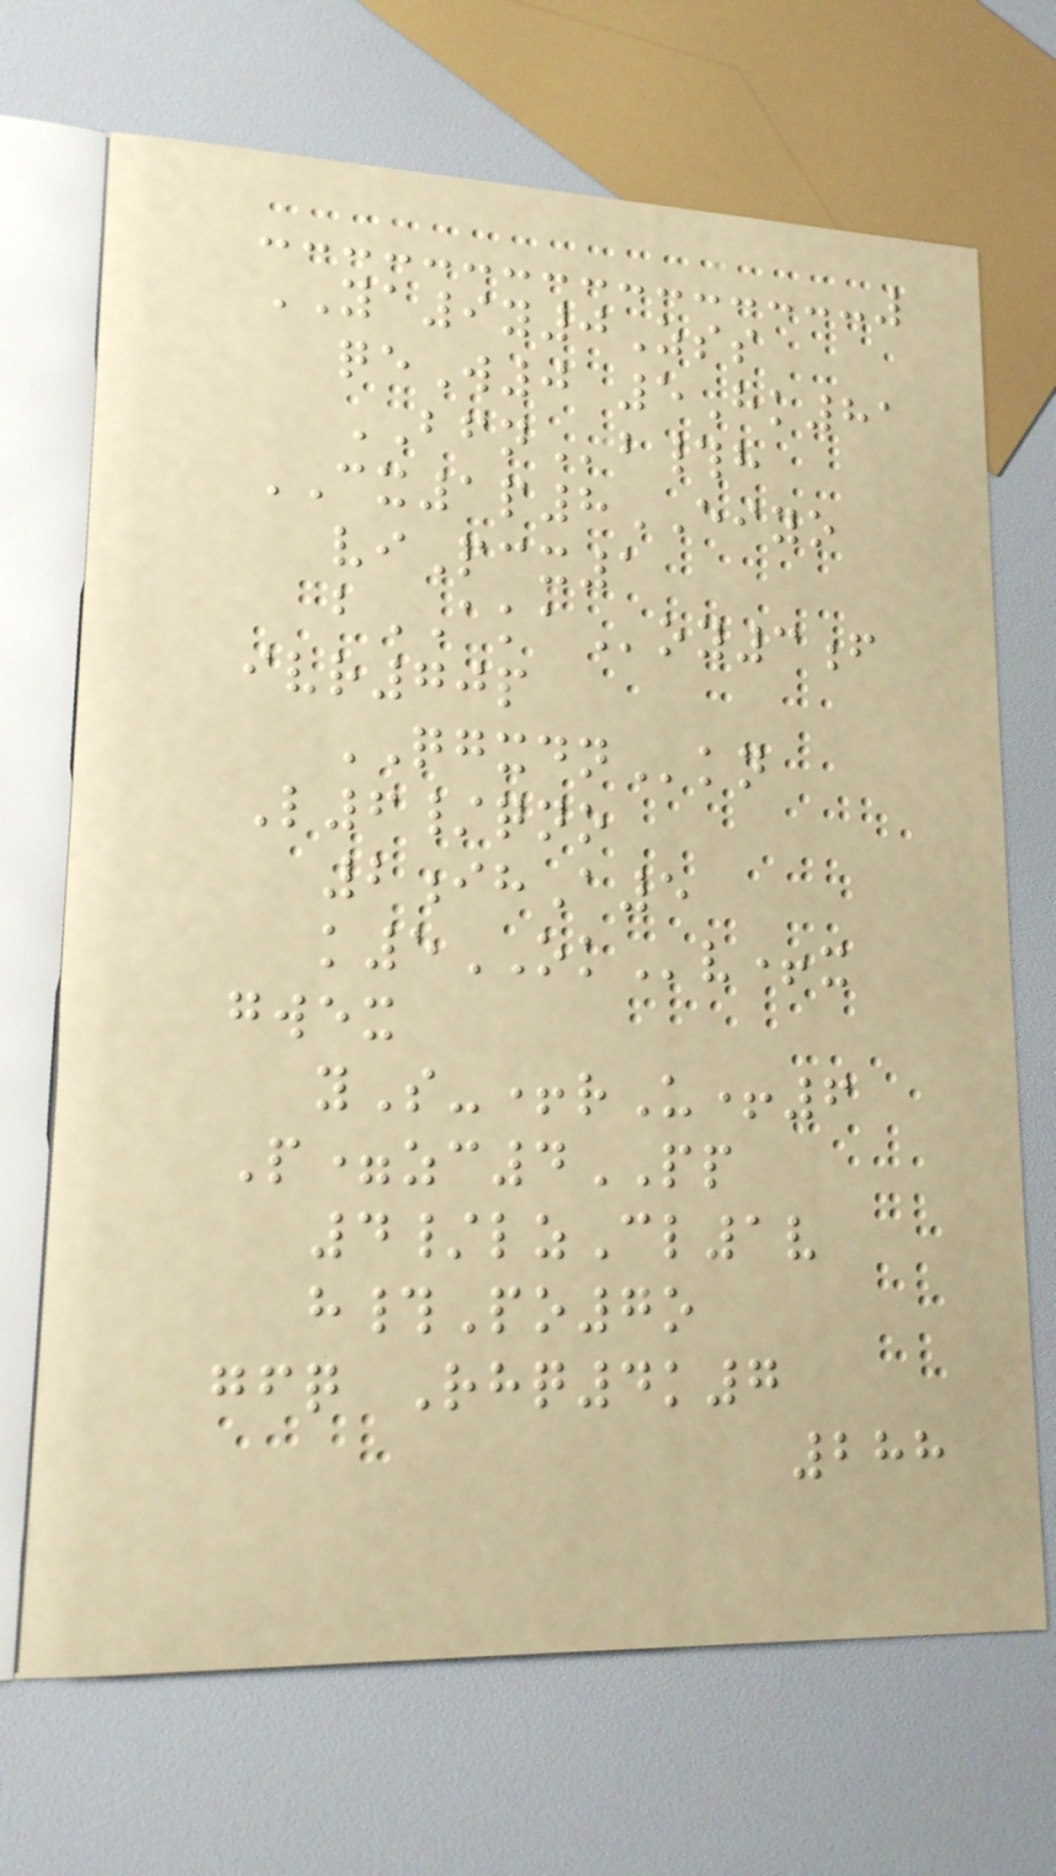YA9y0Zss
qeW0 5Hk81
BFNb#h
CX1p8EIYO
viPcx1
bAKAoy3f
ivr70p
QGXDNkn
L6/qno
2ihA5
k5OKv+x
gwex
yS-+rU+6
P=zc4PP
4/lzCl1v
h#Po7o
gfq Rhq4k7
288
